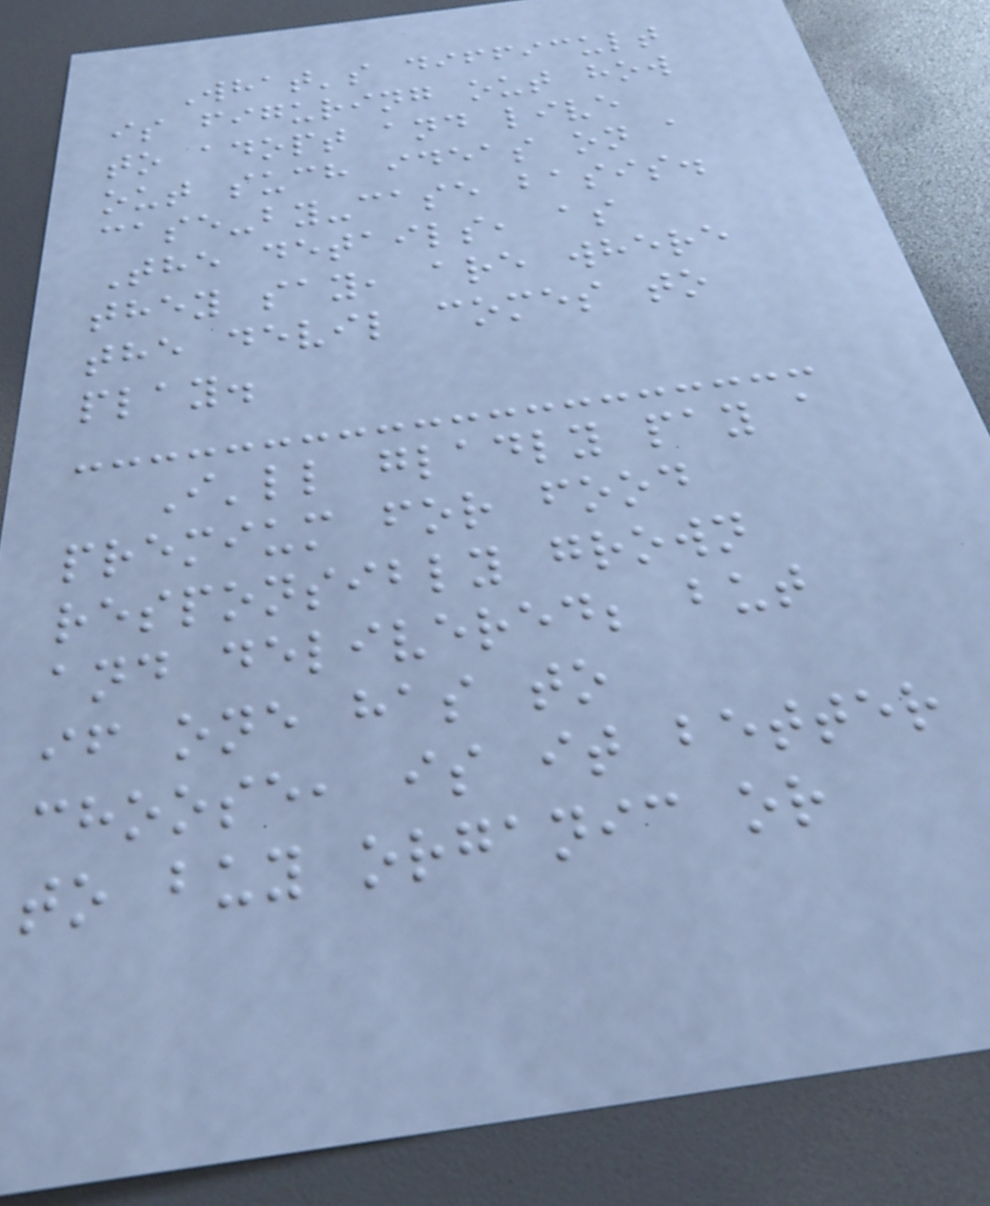What's difficult
is figuring out how
to adopt and live
out such ideas on a
case-by-case basis.
The details, as
they say, are where
the devil comes to
play.
I'll gladly pay a
premium for food
responsibly grown
and delivered; but
if one has to
choose, is it better
to buy organic or
